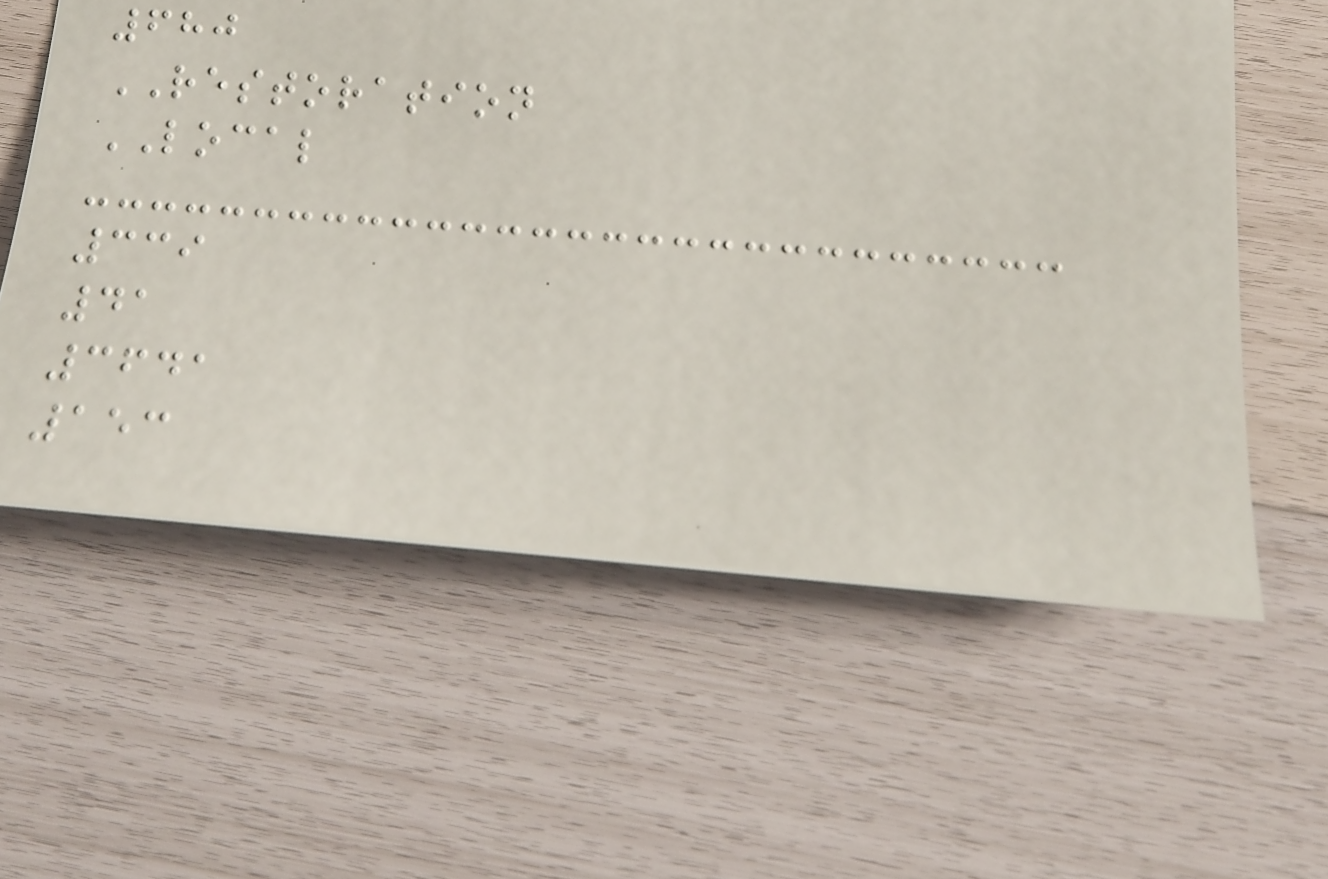680
RESTORATION
LOCAL
339
41
3641
153
